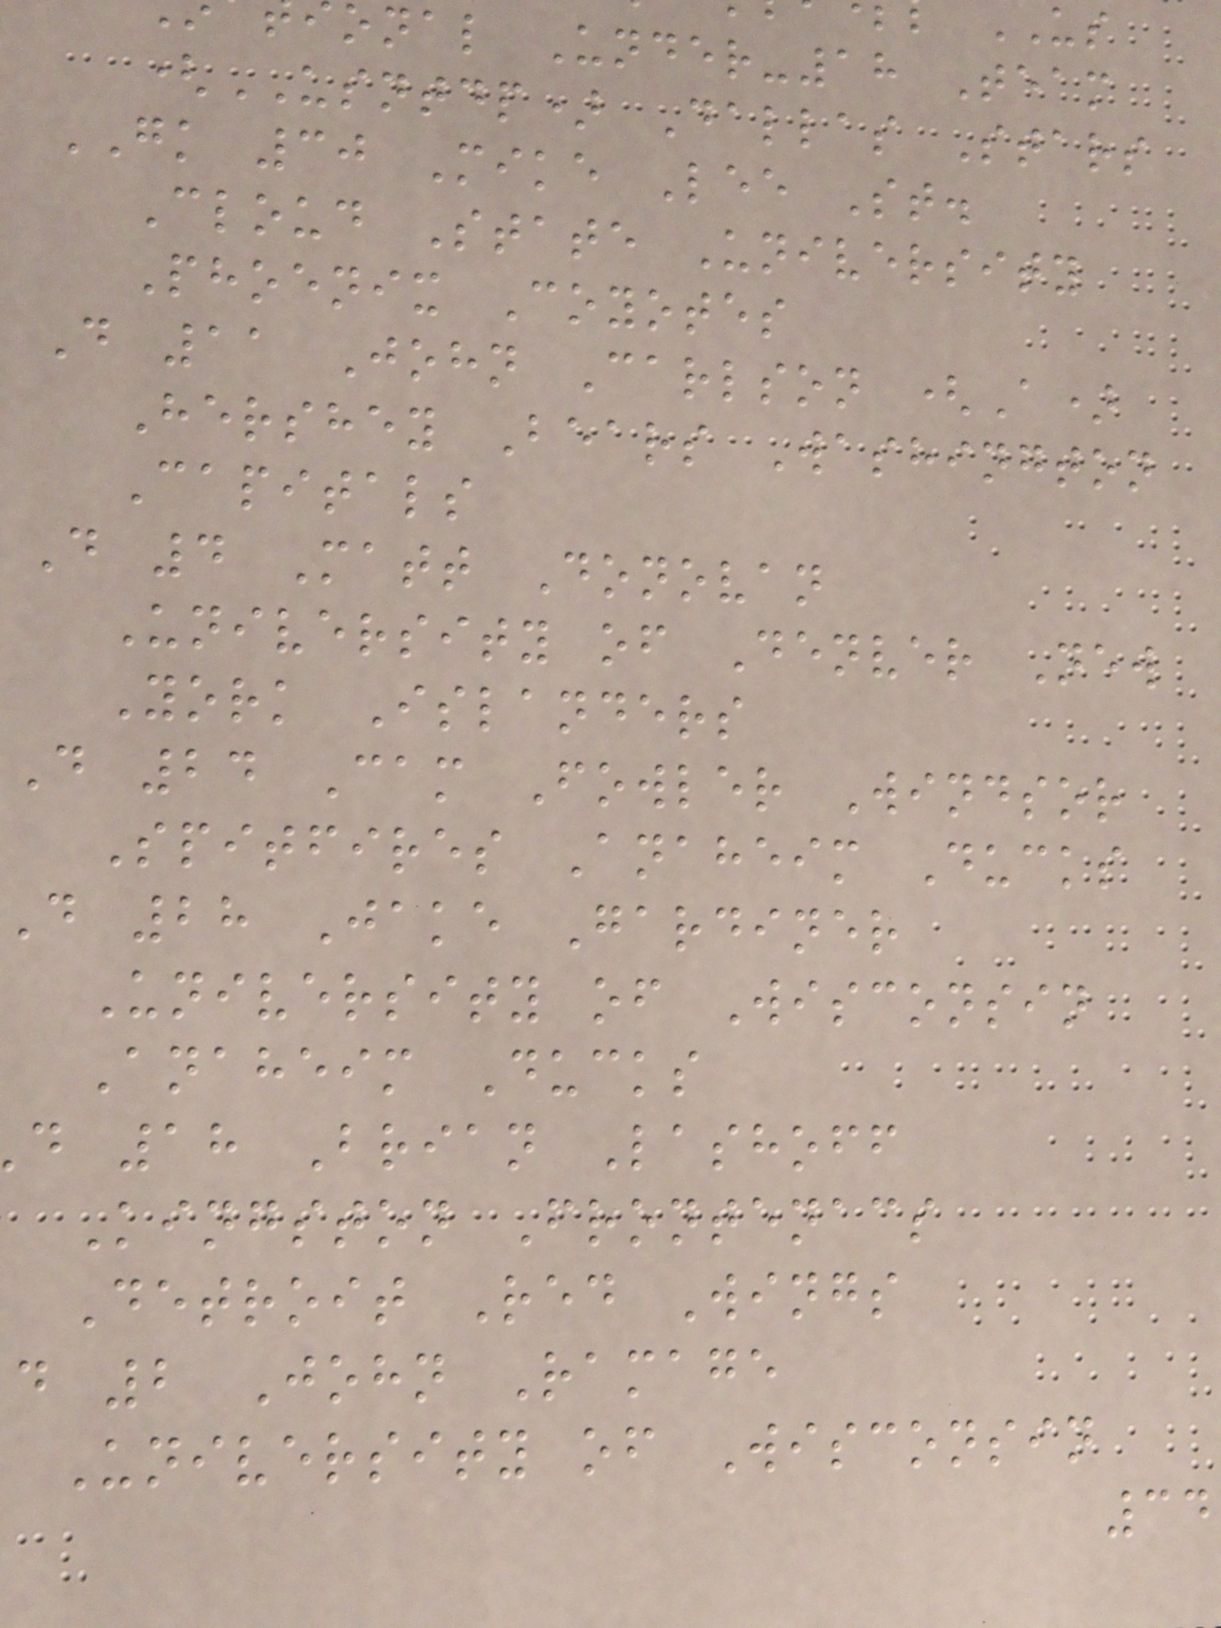onal Under-18 Team
(USNTDP) Dallas Stars
GK 30 Mike Lee St.
Cloud State University
Phoenix Coyotes
D 11 John Carlson (A)
Hershey Bears Washington
Capitals
D 4 Matt Donovan
University of Denver New
York Islanders
D 24 Cam Fowler Windsor
Spitfires Anaheim Ducks
d 28 Jake Gardiner
University of Wisconsin
Anaheim Ducks
d 18 Brian Lashoff
Kingston Frontenacs
Detroit Red Wings
d 2 John Ramage
University of Wisconsin
34
